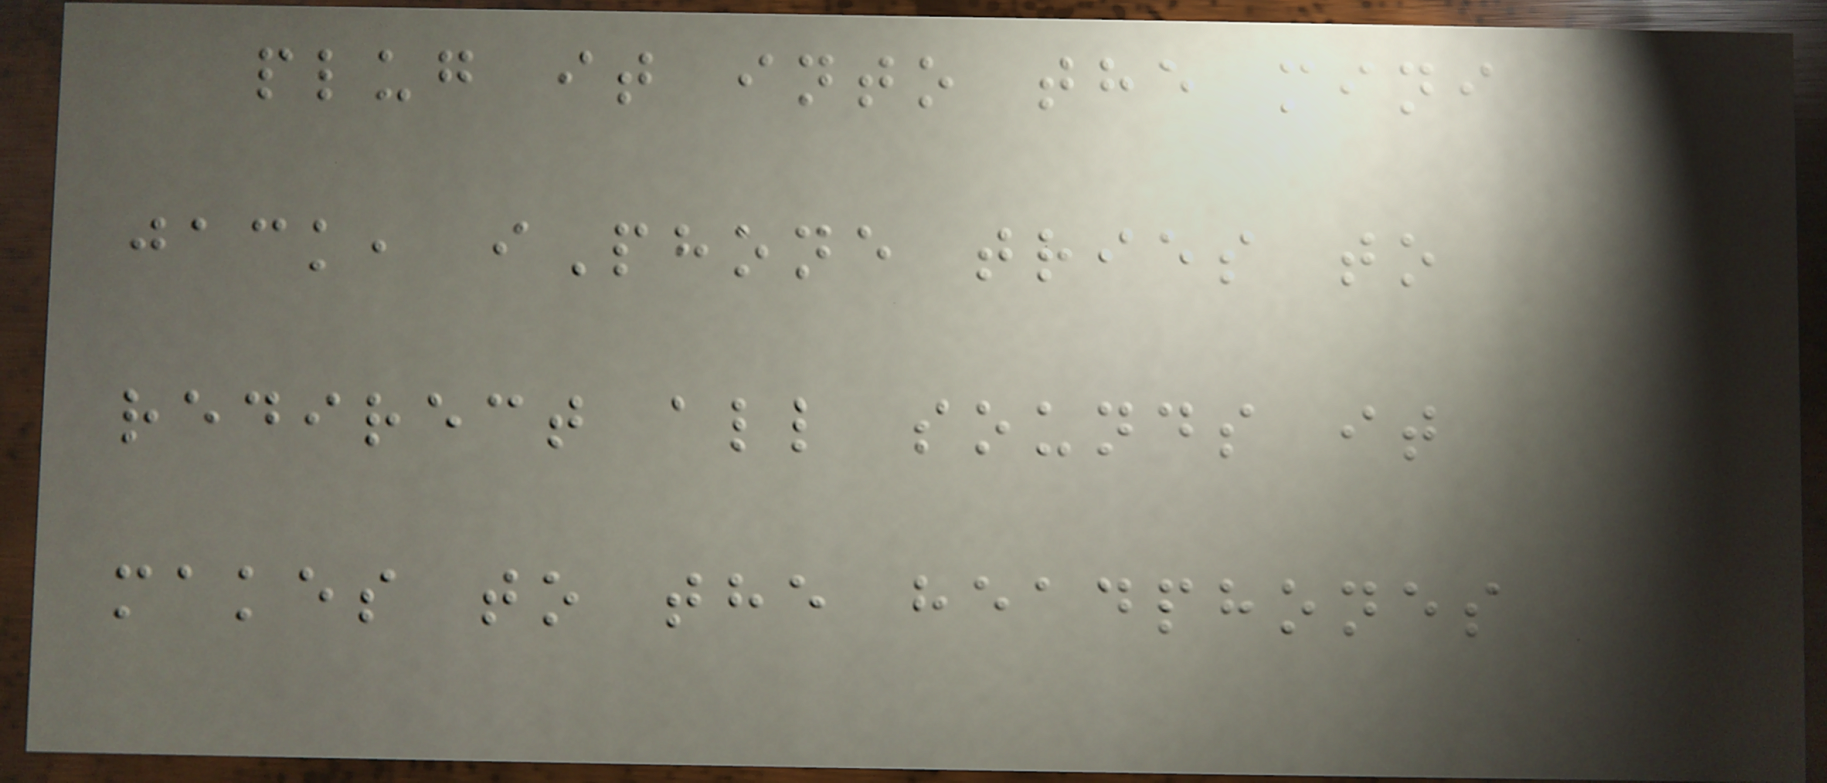plug it into the mini
jack, iPhone tries to
redirect all sounds it
makes to the headphones
